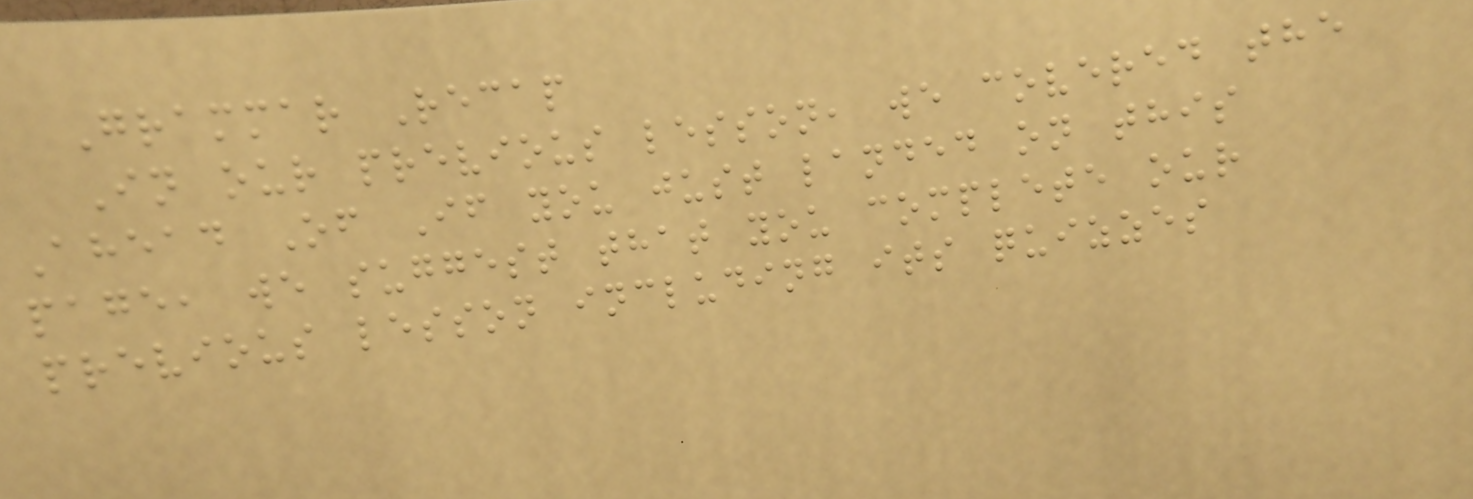Grammar Recap
In our previous lesson, we covered the
Ahead Of If you just landed on this
page, we suggest that you complete our
previous lesson including its quizzes
